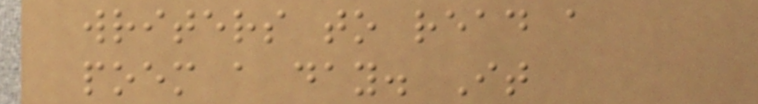writers to read a
poem a day. It
